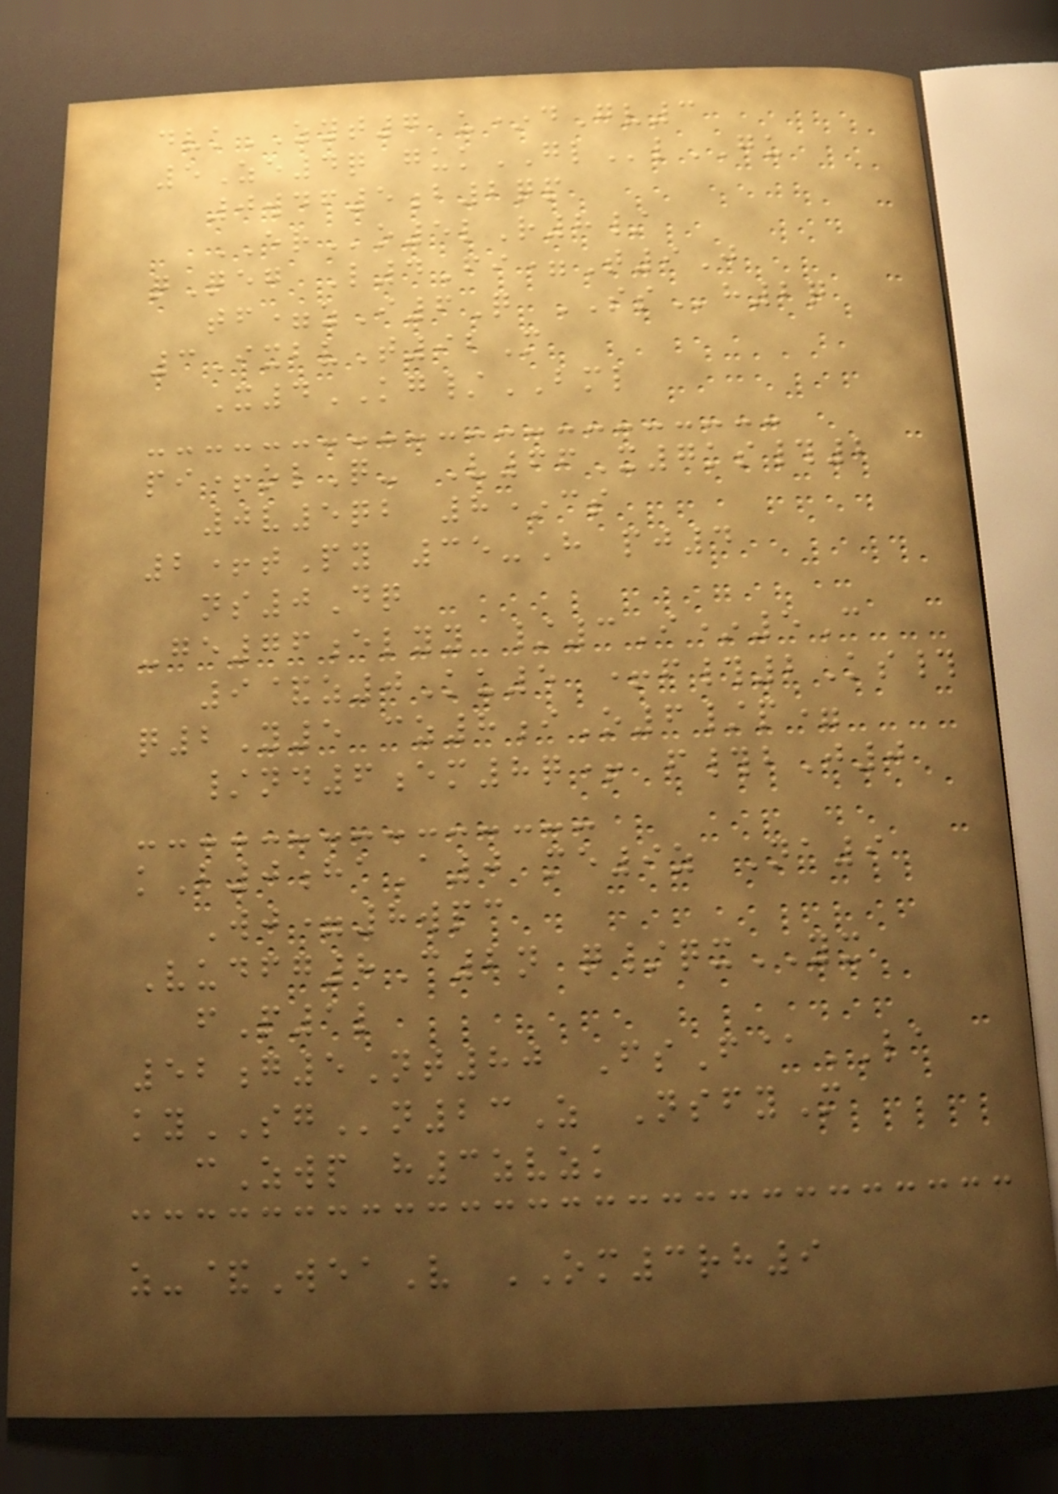dvkZYT7 u*dGv3
5Ze4q gukGLlGU
0wdf5b2qp
ERo5lR8/
qQeg L4Fi=T9J
tf=zI6Q SSh2q
3IxbvT92M
X4KG/BML
pi+olQ- V66X7ks#2
0v5qb 8*cs
2+tPy 35-H pj4
ns0Dq
-ge76elyy /3I*5C
9&z0Ku5 +f#2Ks#
q2Y5 cz8iO6/p=
/nd6em8q+ f#bJ0
kB0haA0 me9z Na9
Wj=8wpc
Vudfg8C2n q/qxYX
fP1l
52g5Nt80 FsF@LA
kySGn23Z NsfyM
cZwp h3zvzk
z-&WeaV OM3rh9
